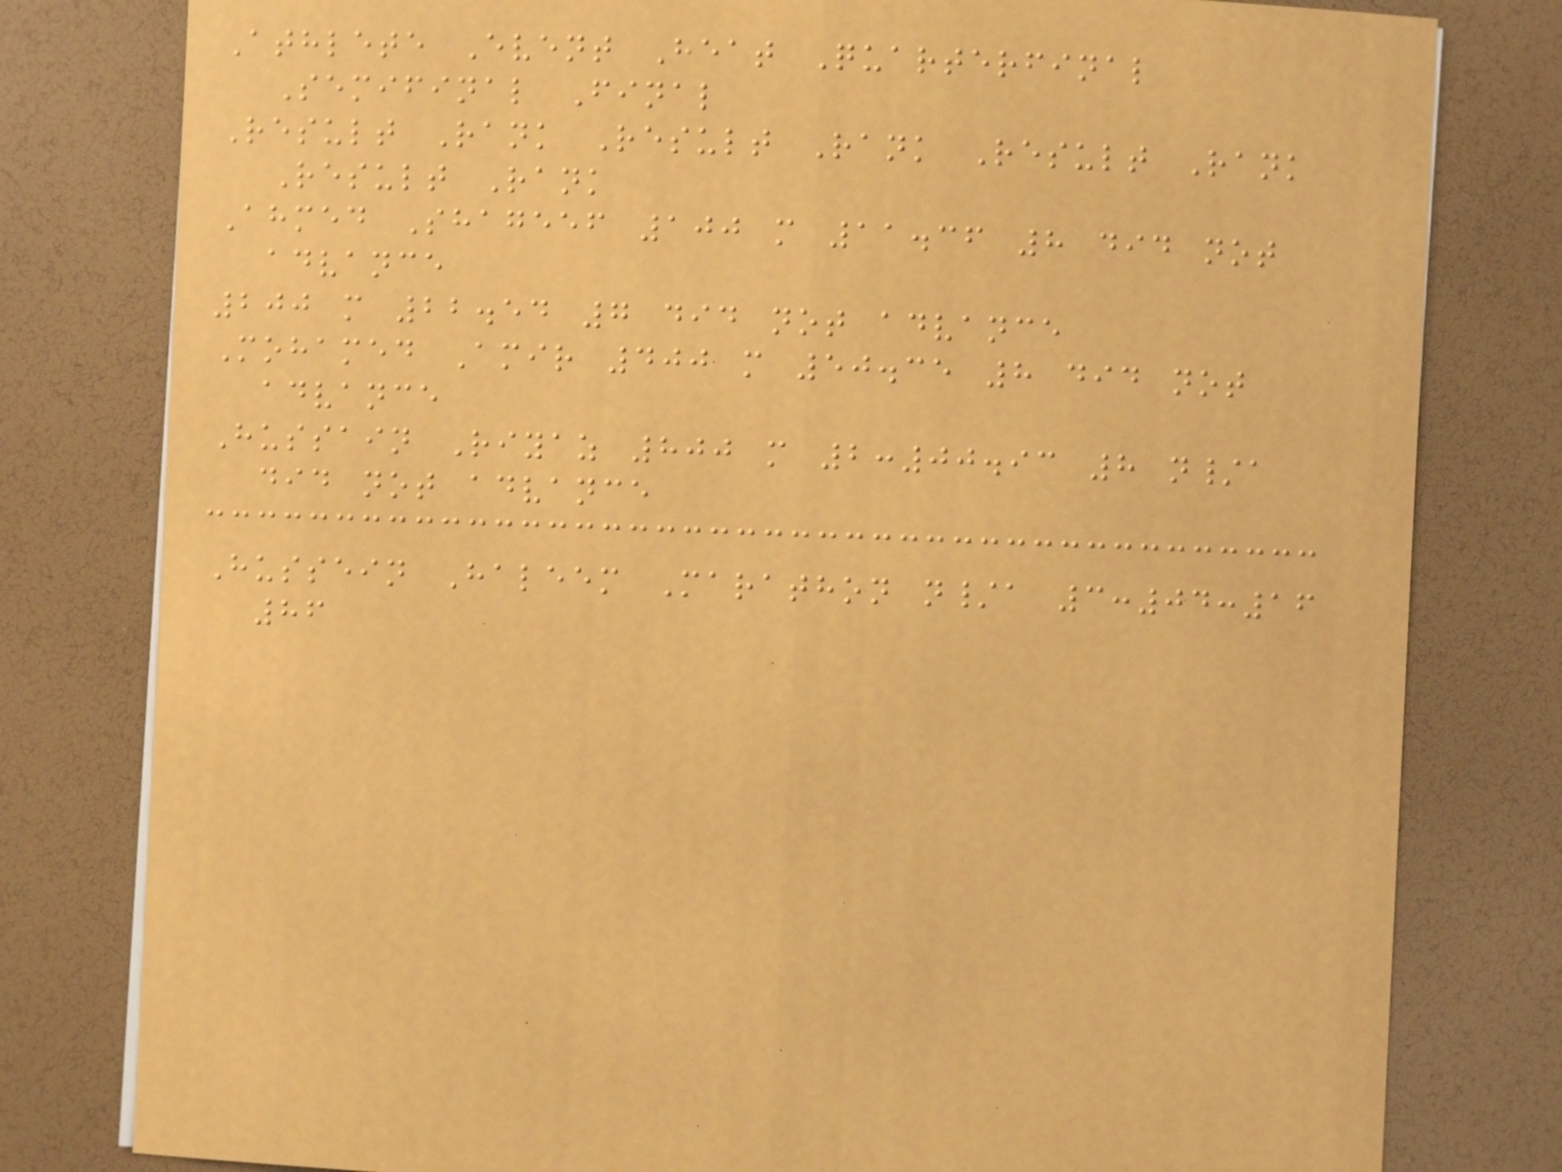Athlete Event Heat Quarterfinal
Semifinal Final
Result Rank Result Rank Result Rank
Result Rank
Ahmed Shageef 100 m 11.36 8 did not
advance
200 m 22.54 7 did not advance
Mohamed Amir 400 m 50.35 8 did not
advance
Hussain Riyaz 800 m 2:00.93 8 n/a
did not advance
Hussein Haleem Marathon n/a 3:04:16
86
